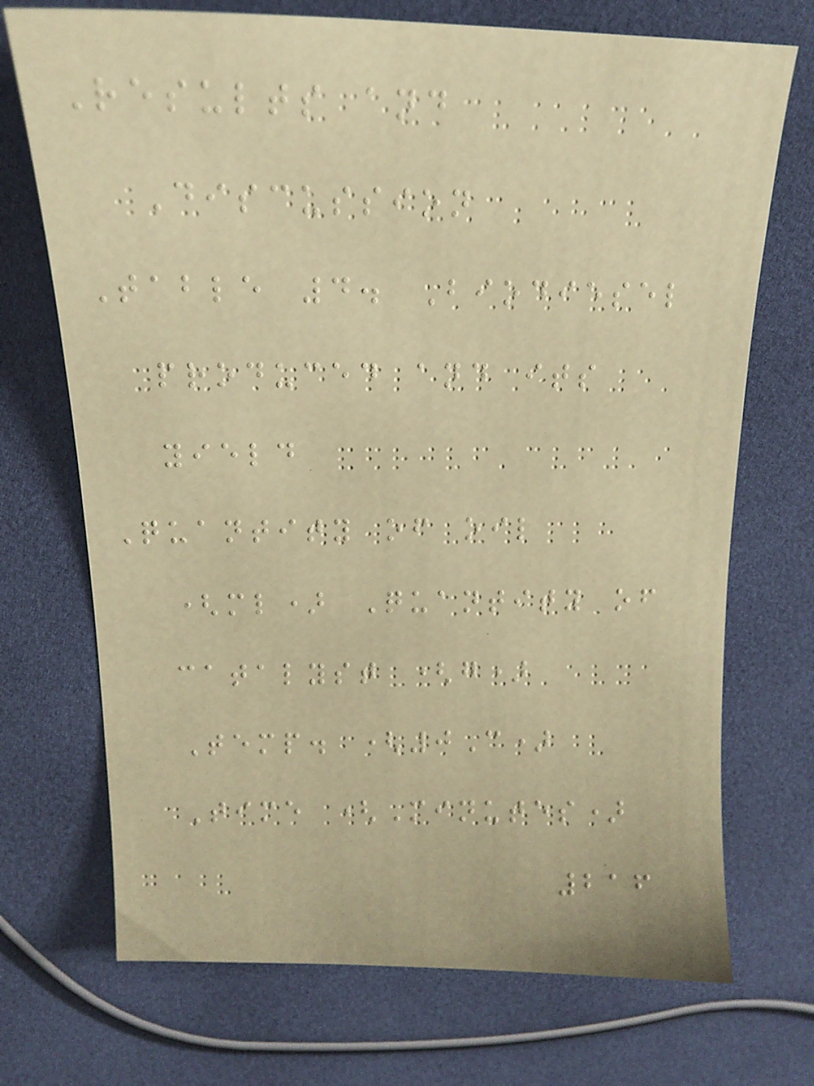Results and
Discussion
Table 4. Biodiesel
produced and its
yield
Quantity of oil
(ml) Quantity of
catalyst (g)
Temp. (0C)
Time (Minutes)
216
